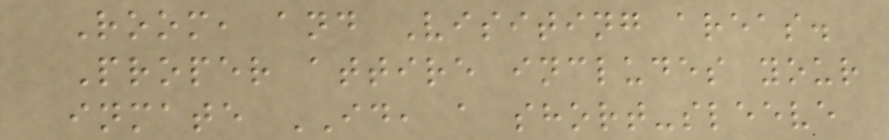Room, and Visiting areas.
Proper attire includes your
inmate ID, a short-sleeve
